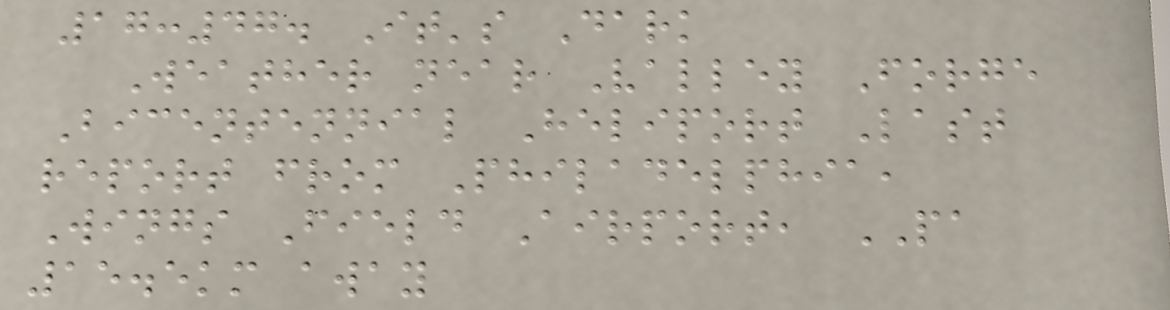17:47. It's Dark
Weather near Valley Forge
Bicentennial Heliport Last
report from Philadelphia,
Wings Field Airport, PA
15.5km away
